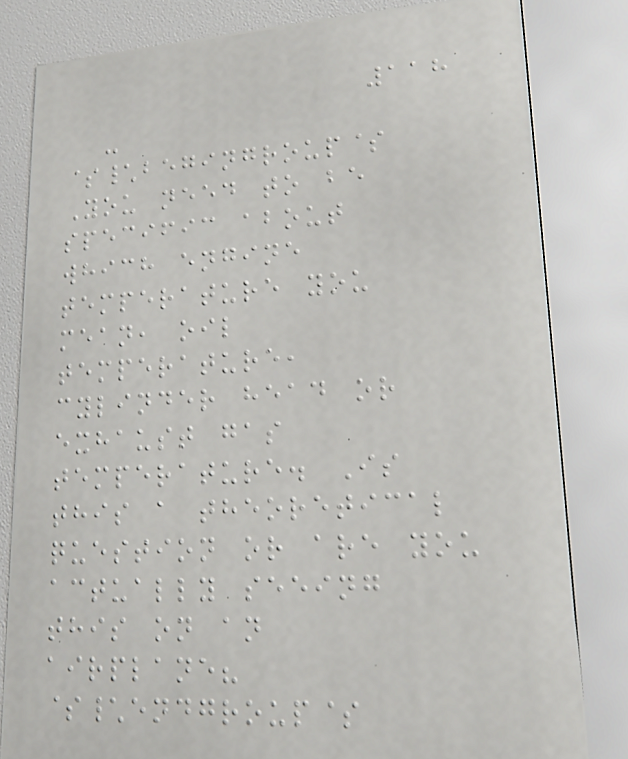118
-
$\begingroup$
You need to be
specific about
which engine
temperature you
mean, oil
temperature,
cylinder head or
exhaust gas
temperature. Is
this a theoretical
question or are you
actually seeing
this on an
airplane?
$\endgroup$
